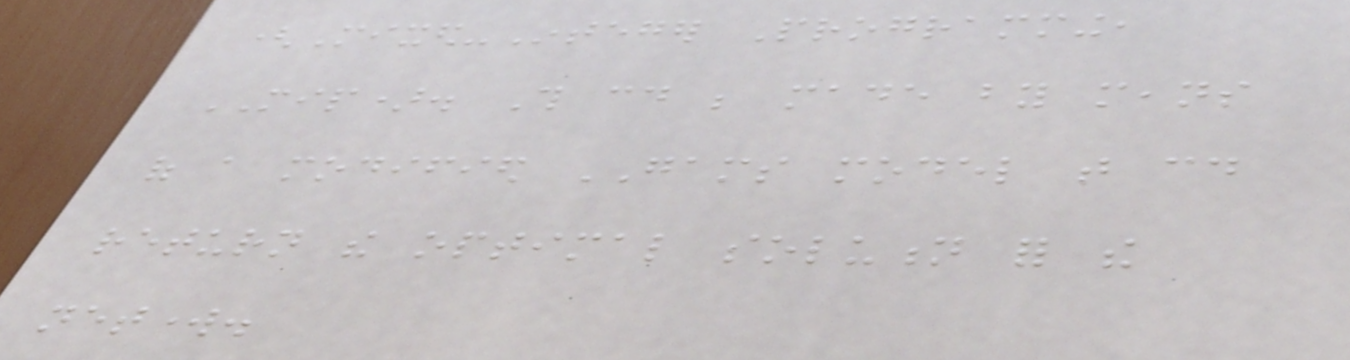(Mixed-Integer Programming,
MIP). This could be made by means
of a modified GAMS model that could
return the optimal solution for the
network.
